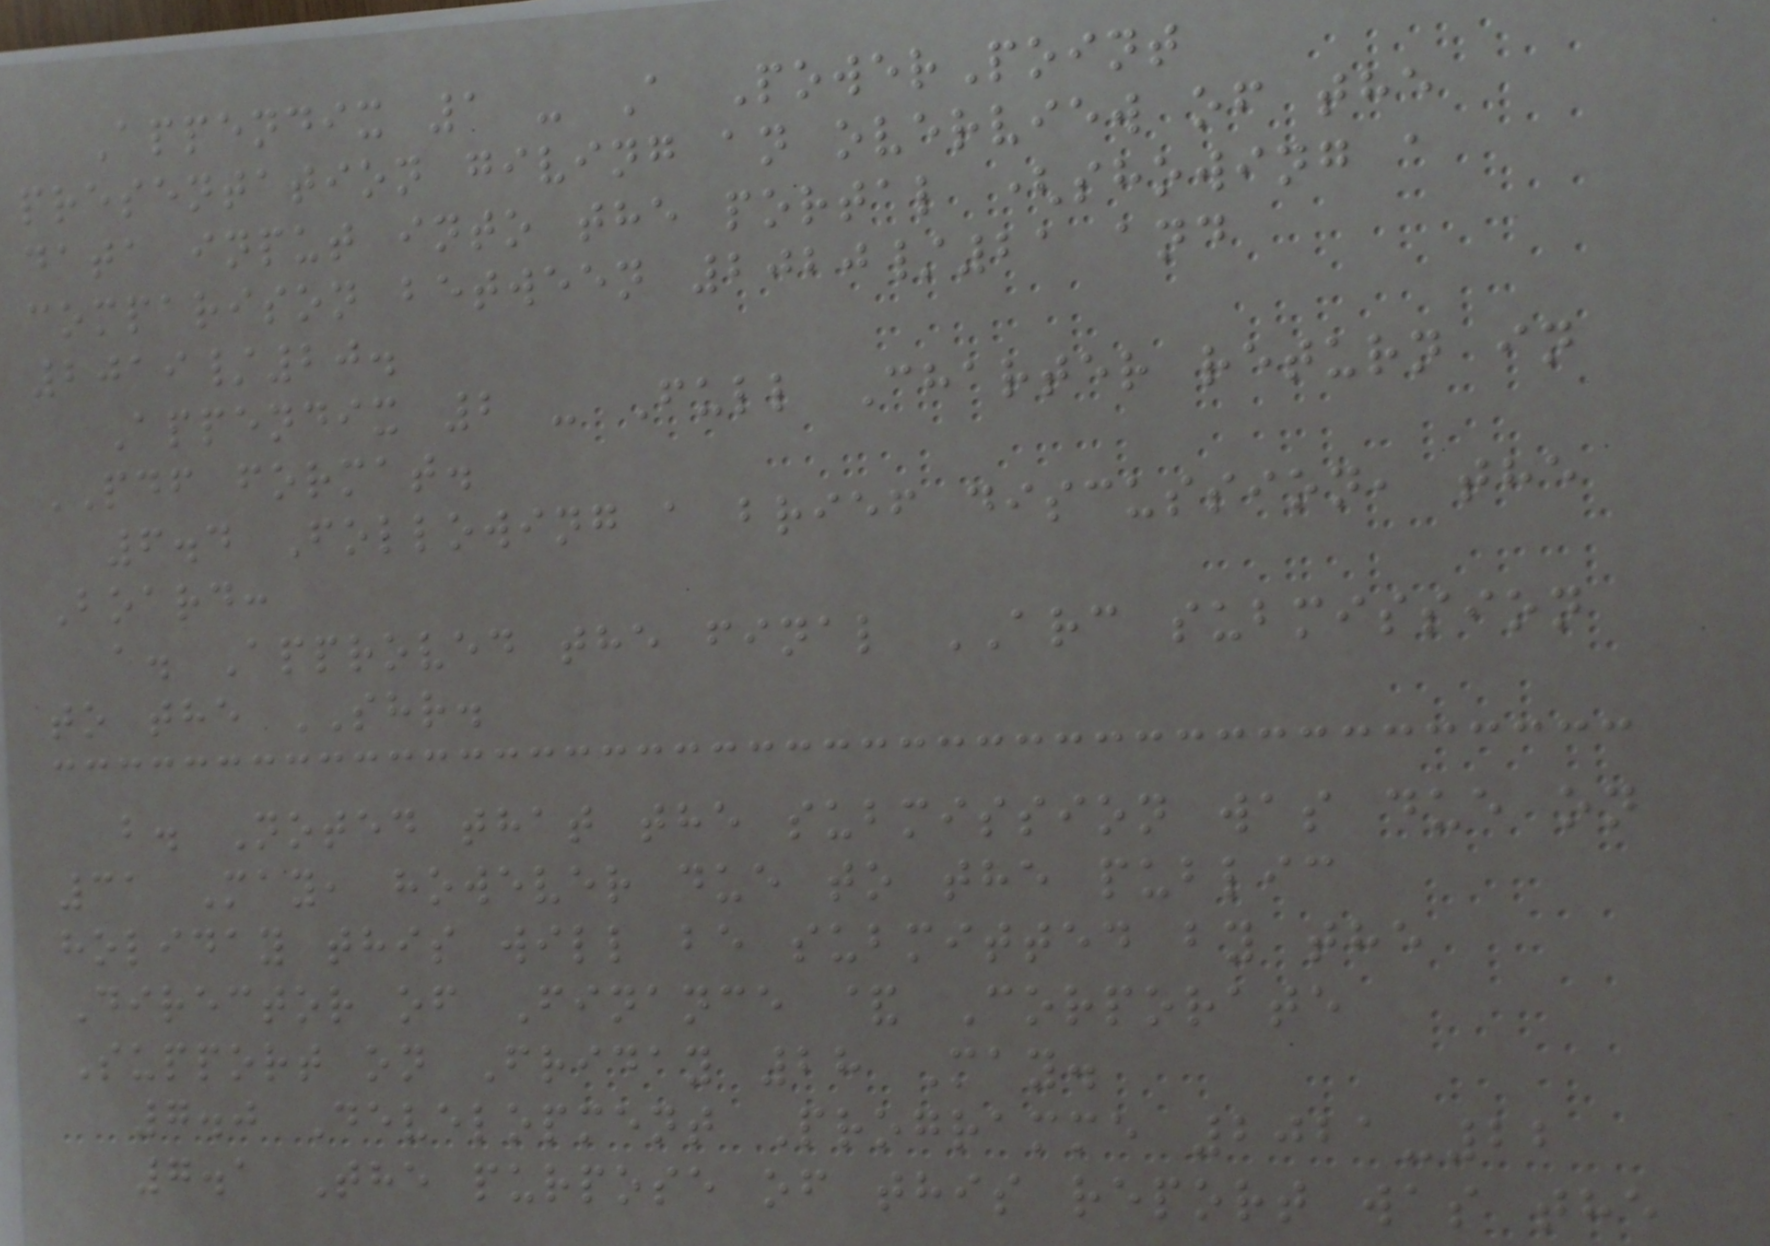Appendix 1 - A PowerPoint
presentation giving an overview of the
data input into the portal (showing a
comparison between 2020/21 and
2019/20.
Appendix 2 - Full Charter return in
PDF format.
6.4 Following a brief discussion, the
Board:
a. Approved the final ARC submission
to the SHR.
b. Noted that the submission was due on
31 May, however due to the public
holiday this will be submitted by the
Director of Finance & Corporate
Support on Friday 28 May.
7.0 Development Programme 2021-22
7.1 The purpose of this report was the
